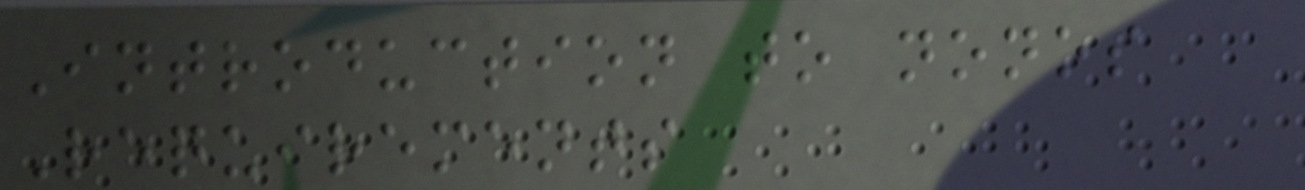Introduction to nonos
Requirements
